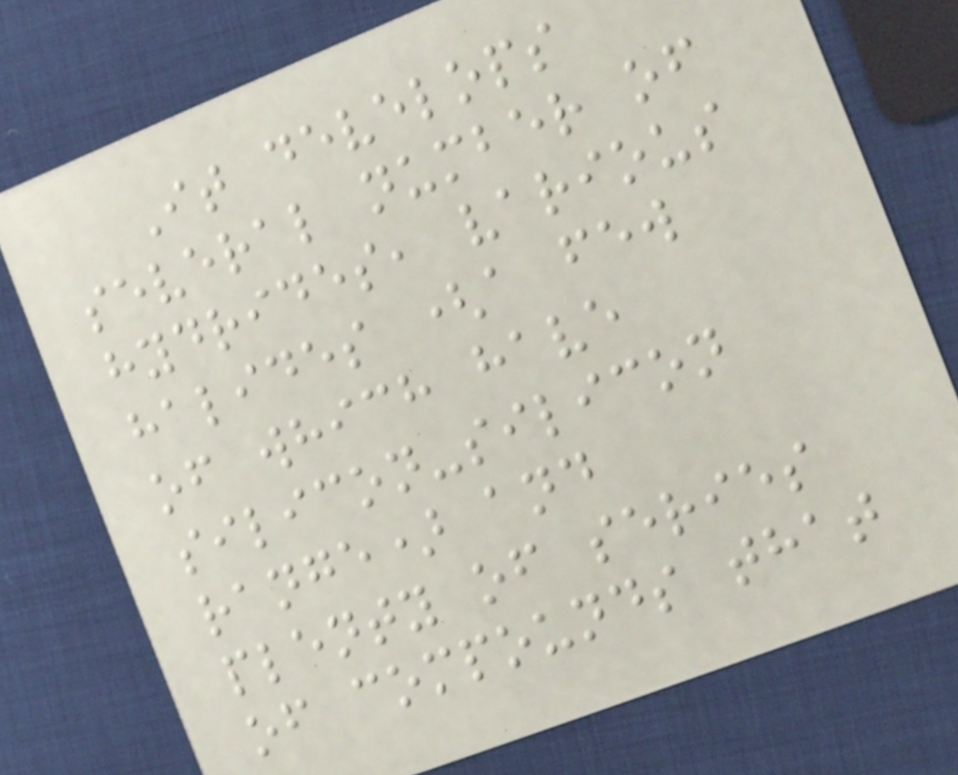It develops
several number of
hydrides, various
halides (a few
of which have
silicon-silicon
range) and
plenty of series
of compounds that
